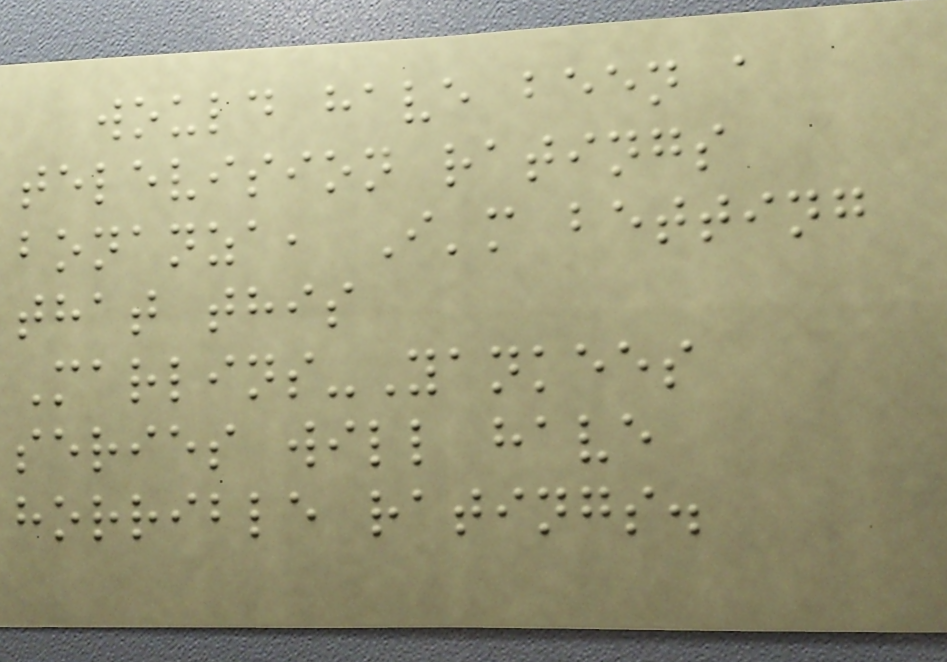would have been a
television ratings
bonanza, I'm betting
that this
Marlins-Yankees
series will have
horrible ratings.
